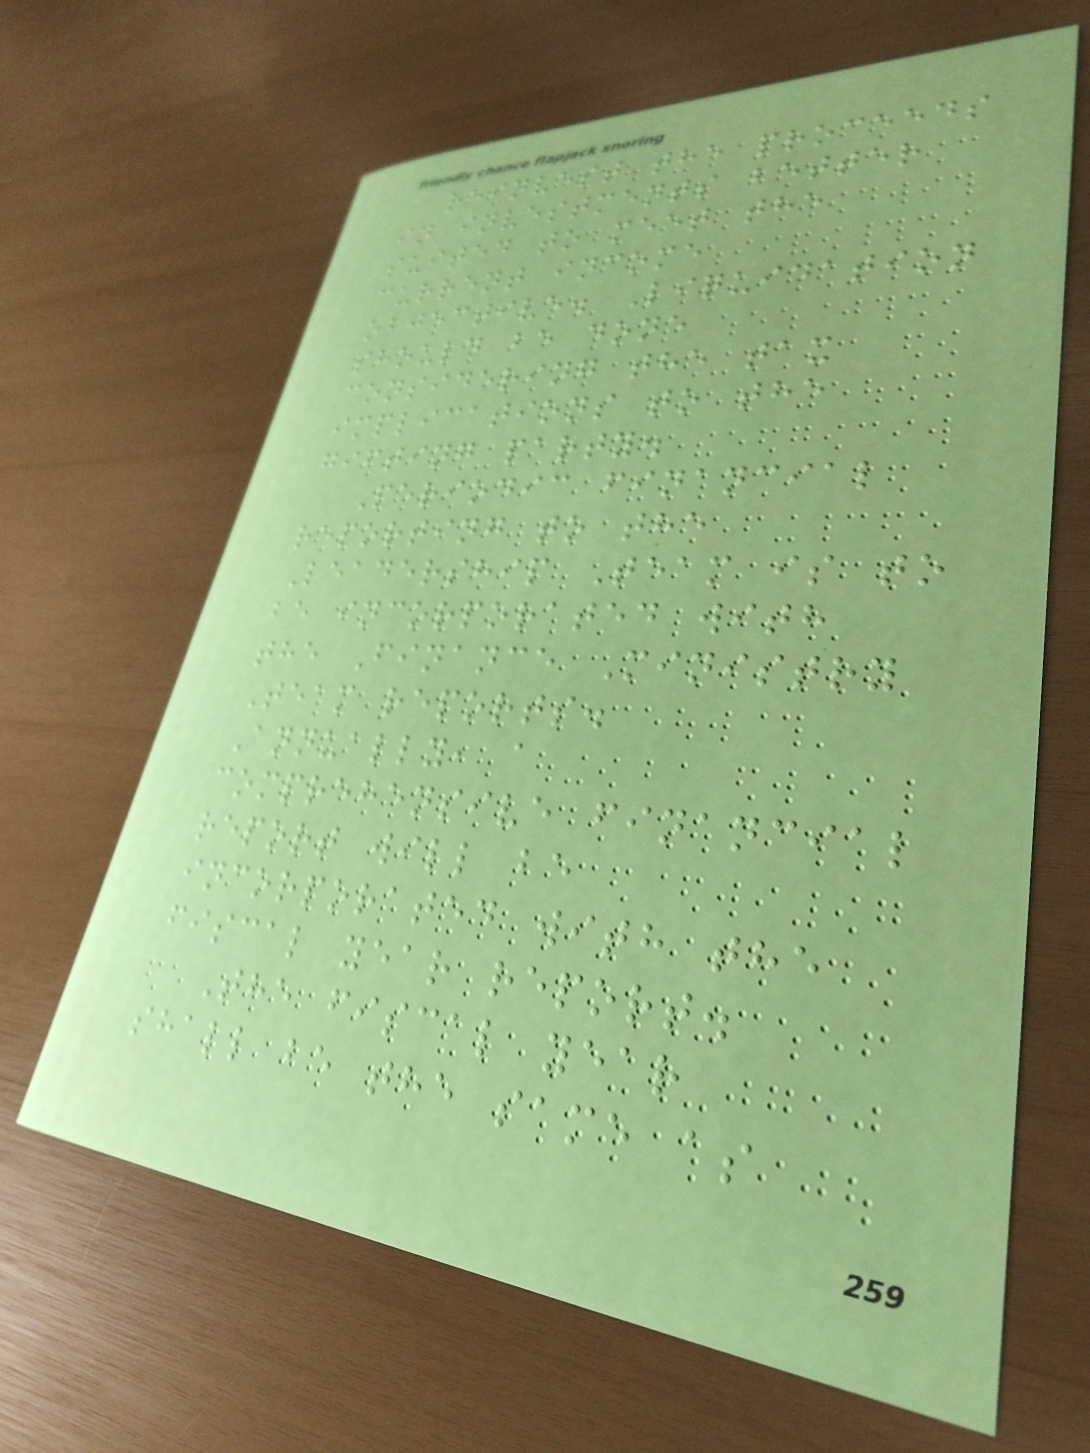reinvest the proceeds
in investments better
suited to meet the
current income
objective. Liquidation
should be done
considering the tax
implications to the
gifting party.
Periodic financial
reporting to the
Leadership Team is to
be incorporated with
the Finance Ministry
Team reports.
Annually, a
comprehensive financial
report will be
incorporated with the
fiscal year report.
The fiscal year
shall be the same as
